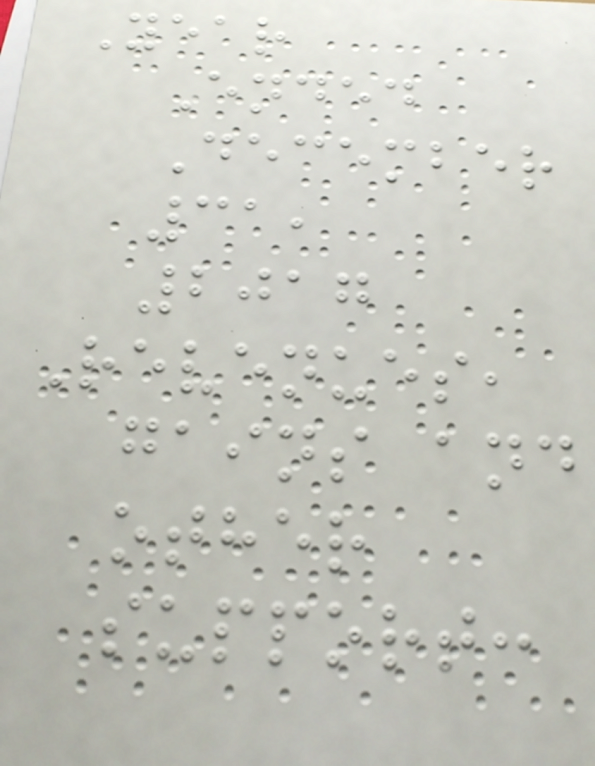Year
Ended
December
31,
2017
Revenues,
gains and
other
support:
